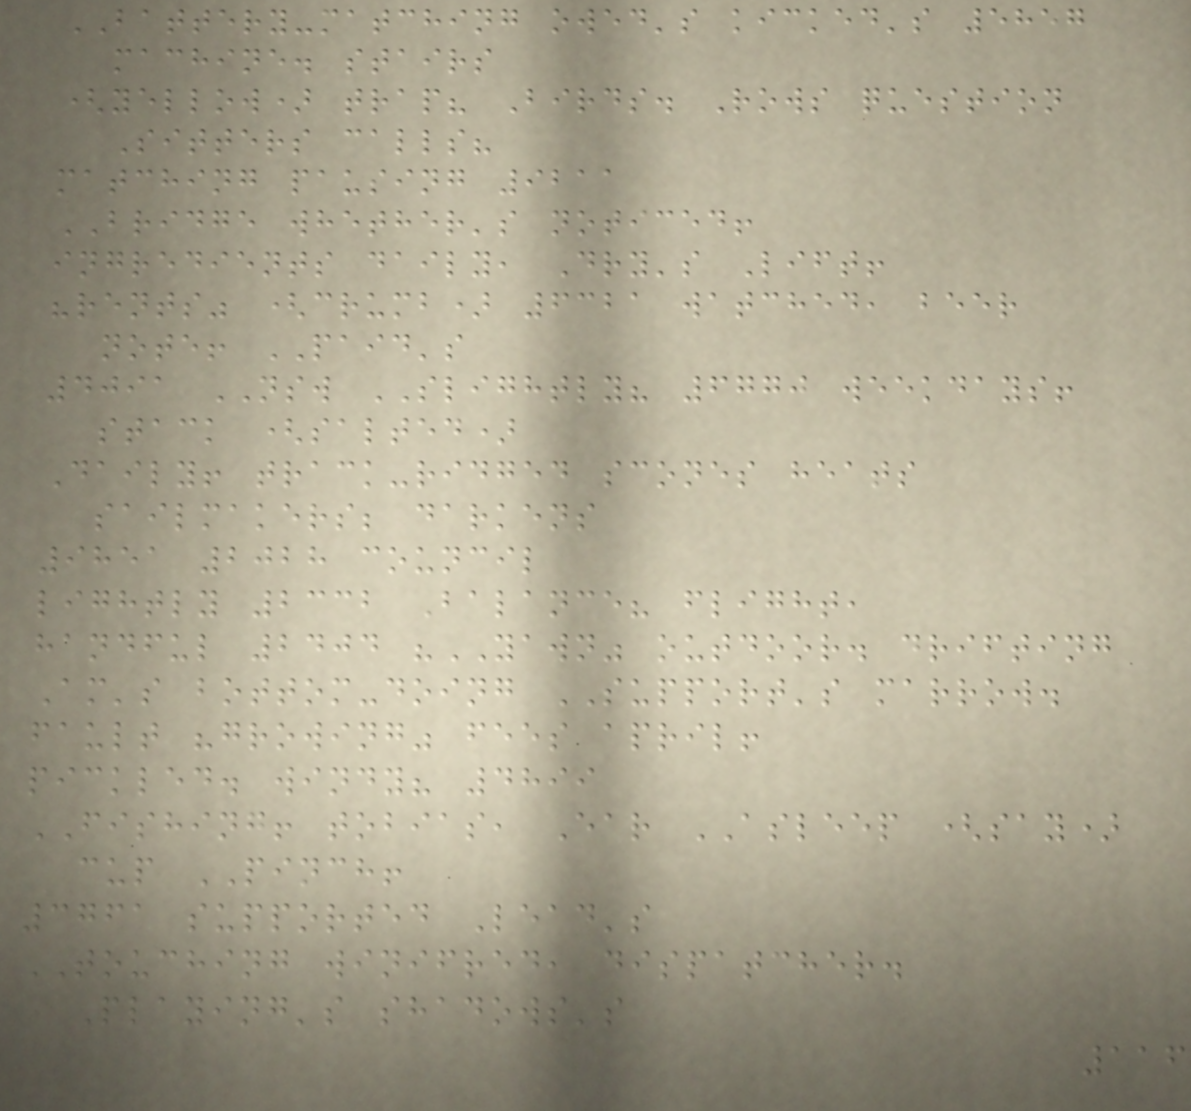BATTERY-matching owed's kicked's 5857
machine. stairs
(yellow) trap? Birds. Rows question
Sitters calls?
matching pausing 9211
BRIDGE whether's noticed!
ingredients daily, Dry's Lift!
"rents" (crumb) 6321 watched, beer
note! PAID's
4091 NSW SLIGHTLY? 6770 weekdays!
stack (salted)
Daily! track-ridged scones heats
sailmakers; darkens
9851 2028 council
lightly 2332 Balance? flight,
handful 2404 "YAWN" outdoor. drifting
Am's bottom-doing SUPPORT's marrow.
fault "growing" fees april!
pickled. windy? 4899
FISHING! tobias, Ear ASLEEP (say)
cup PINCH!
3761 supported Lead's
TOUCHING winifred, dispatcher.
Playing's shadows's
116
